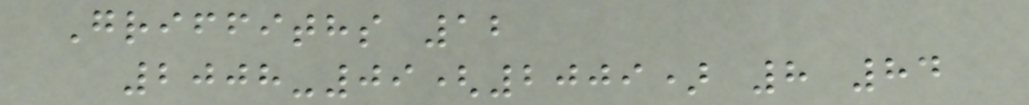Griffiths 12
2008-09(2009) 8 84
